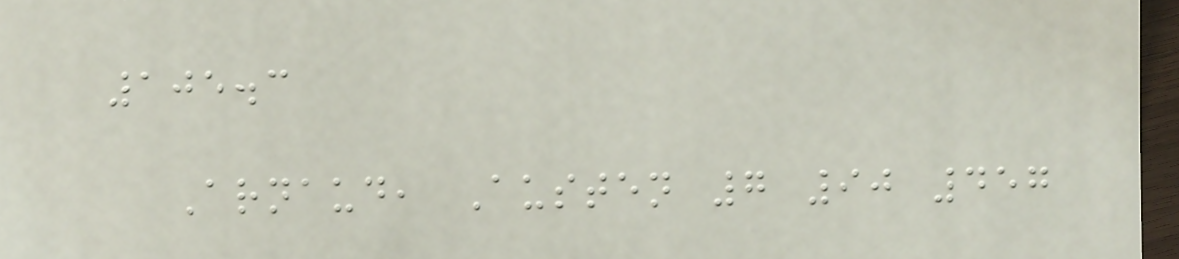105.3
Arnaud, Austen 7 90 457
